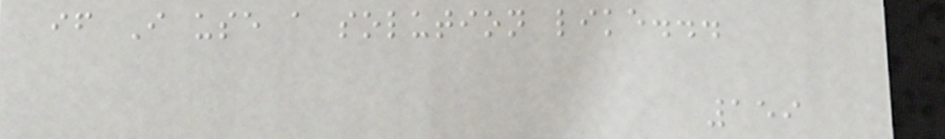if I use a solution like...
159
